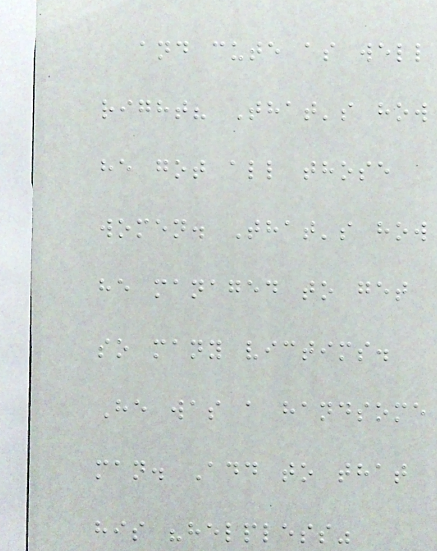and cute as well
right? That's how
he got all those
women. That's how
he managed to get
so many victims.
He was a handsome
man. Add to that
his "helpless"
